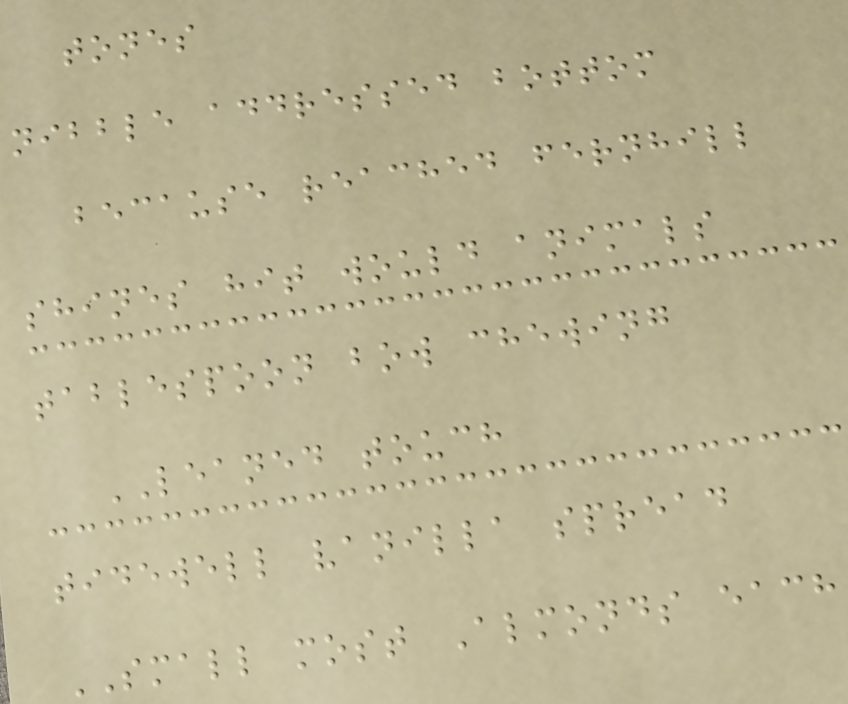tones
nibble addressed bottom
because reached fernhill
shines hit would animals
tablespoon bow chewing
LEANED touch
tidewell vanilla spread
SMALL most Almonds each
